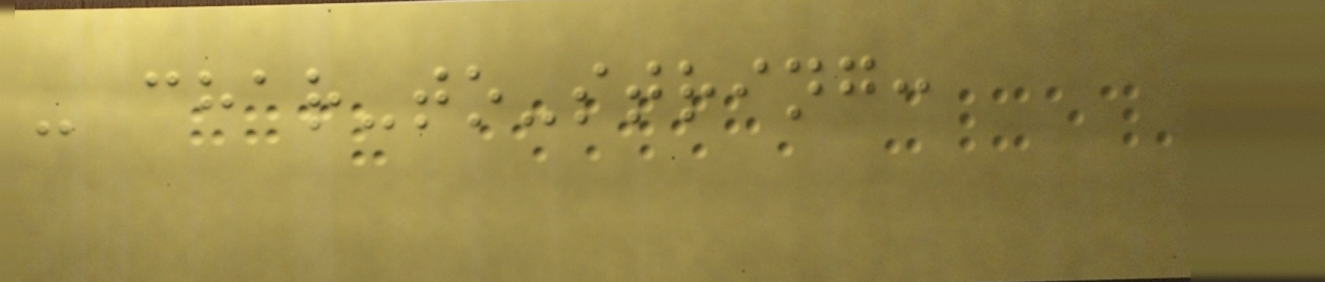- char-to-string:
